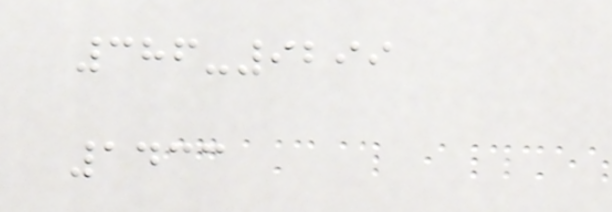386-9299
1433
